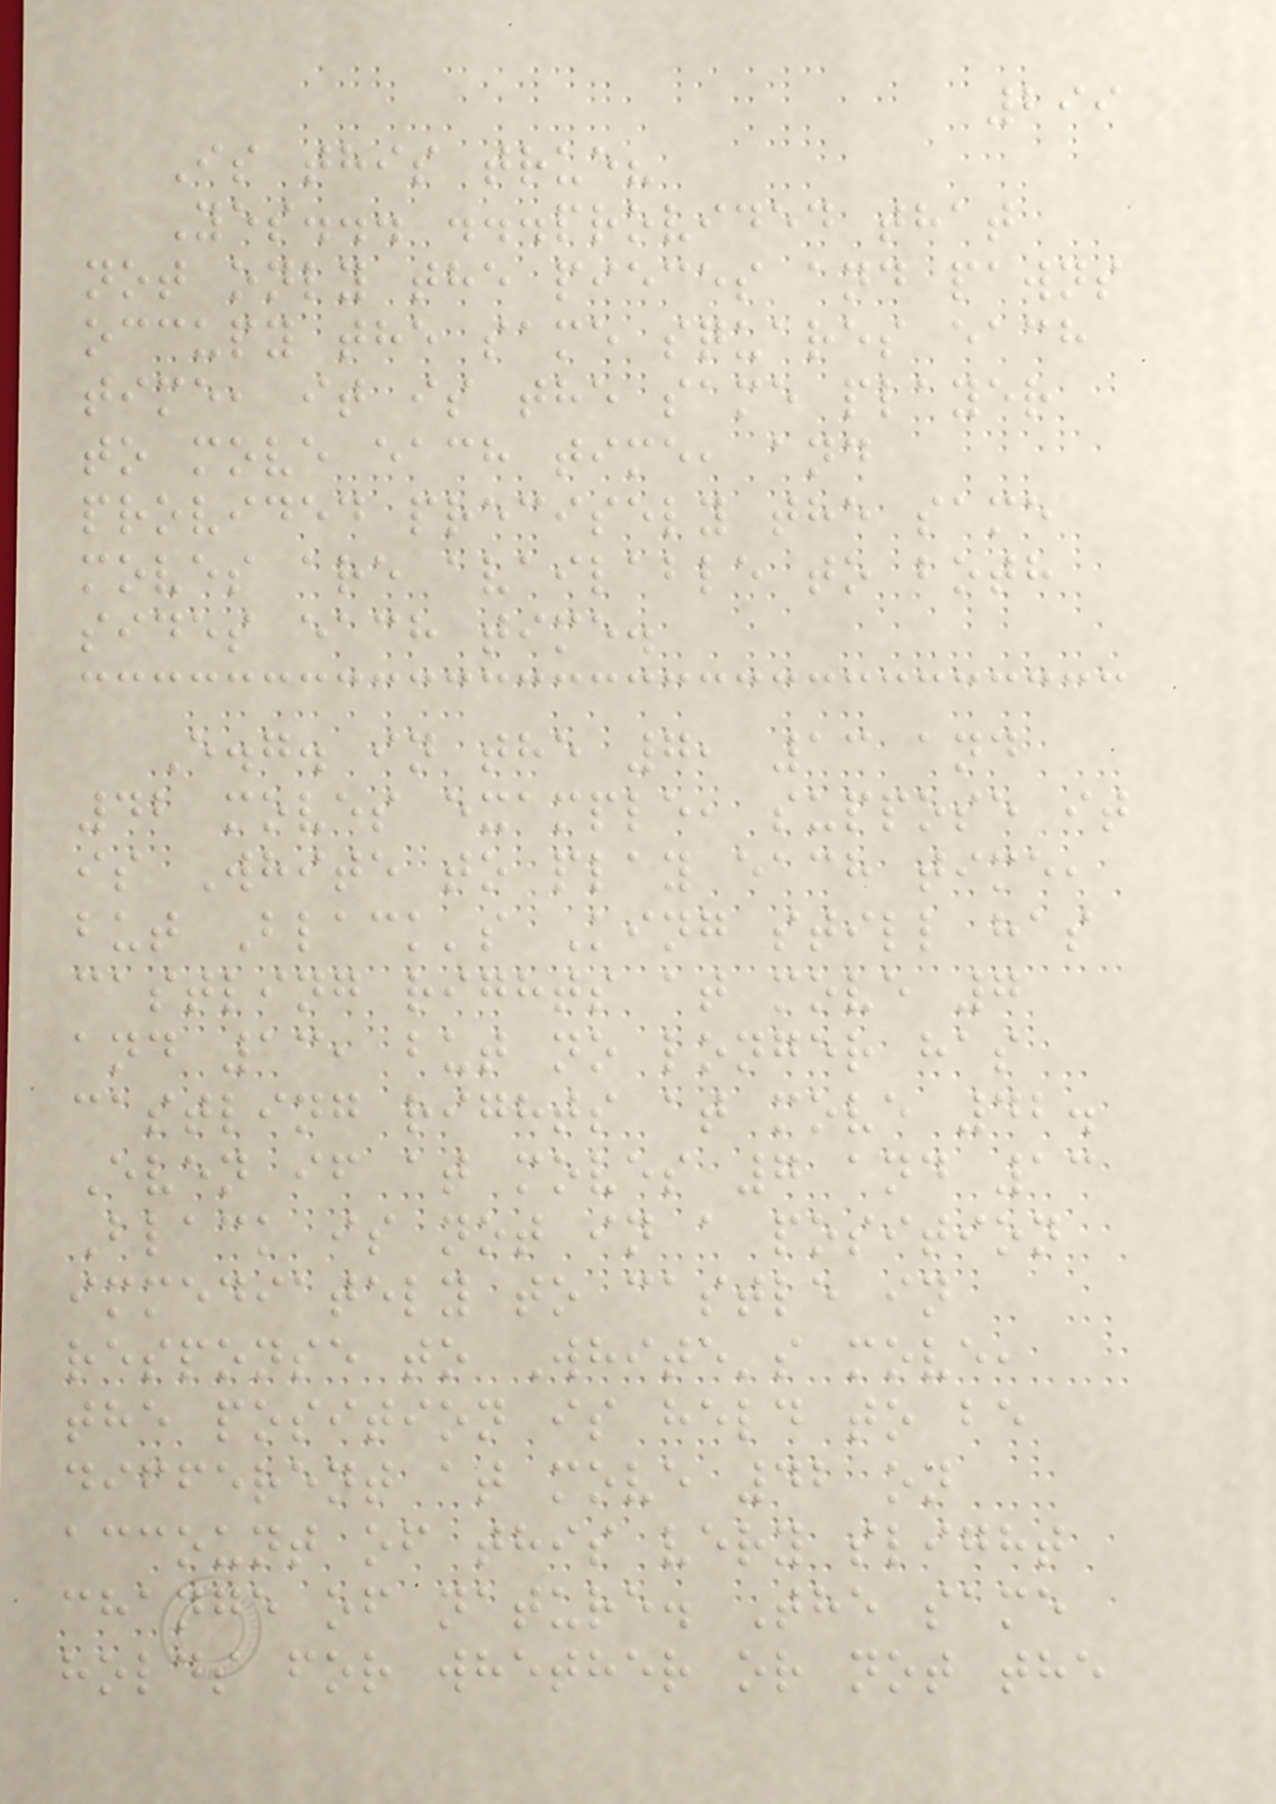299
Is this true?
Yes... ...provided that
not only the pieces and pawns
occupy the same squares each
time, it is the same player
to move each time, and
provided precisely the same
moves are available to both
sides each time.
E.g. in the 7, 13 and
42 moves example, suppose it
is White to play each time,
but Black's King still has
castling rights at move 7
and 13, but no longer has
castling rights at move 42.
Even if at moves 7 and 13
Black is not in a position
immediately to castle in
response to White's move,
the position is held to be
different at move 42 on
account of this very slight
change of nature. The same
holds for whether or not the
